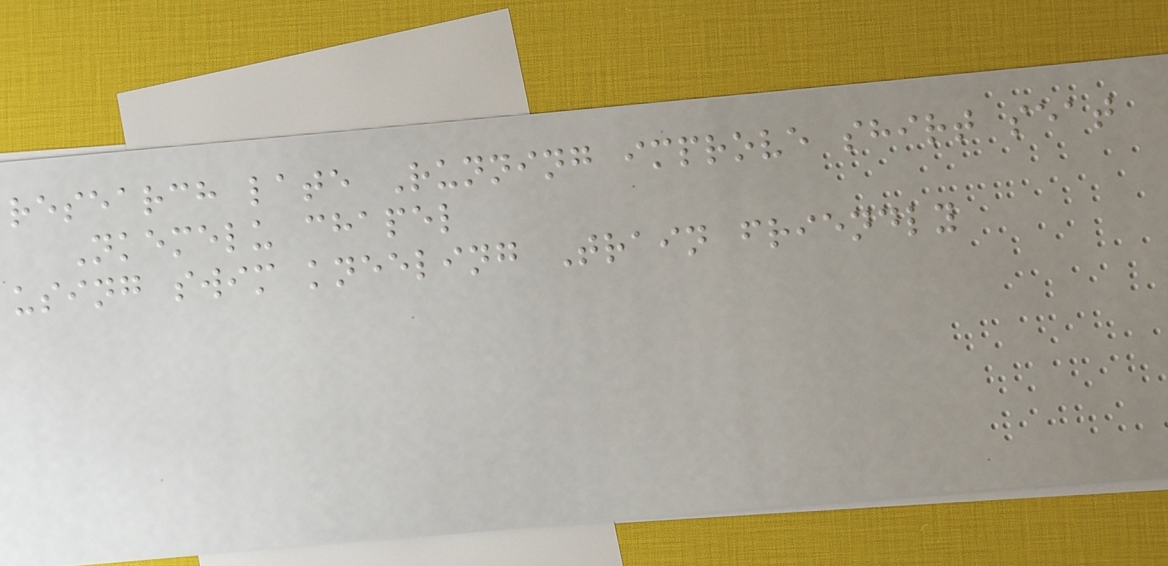research late Running improve shirt seat
Nkemelu chapel
using swim kneeling Train friendly
